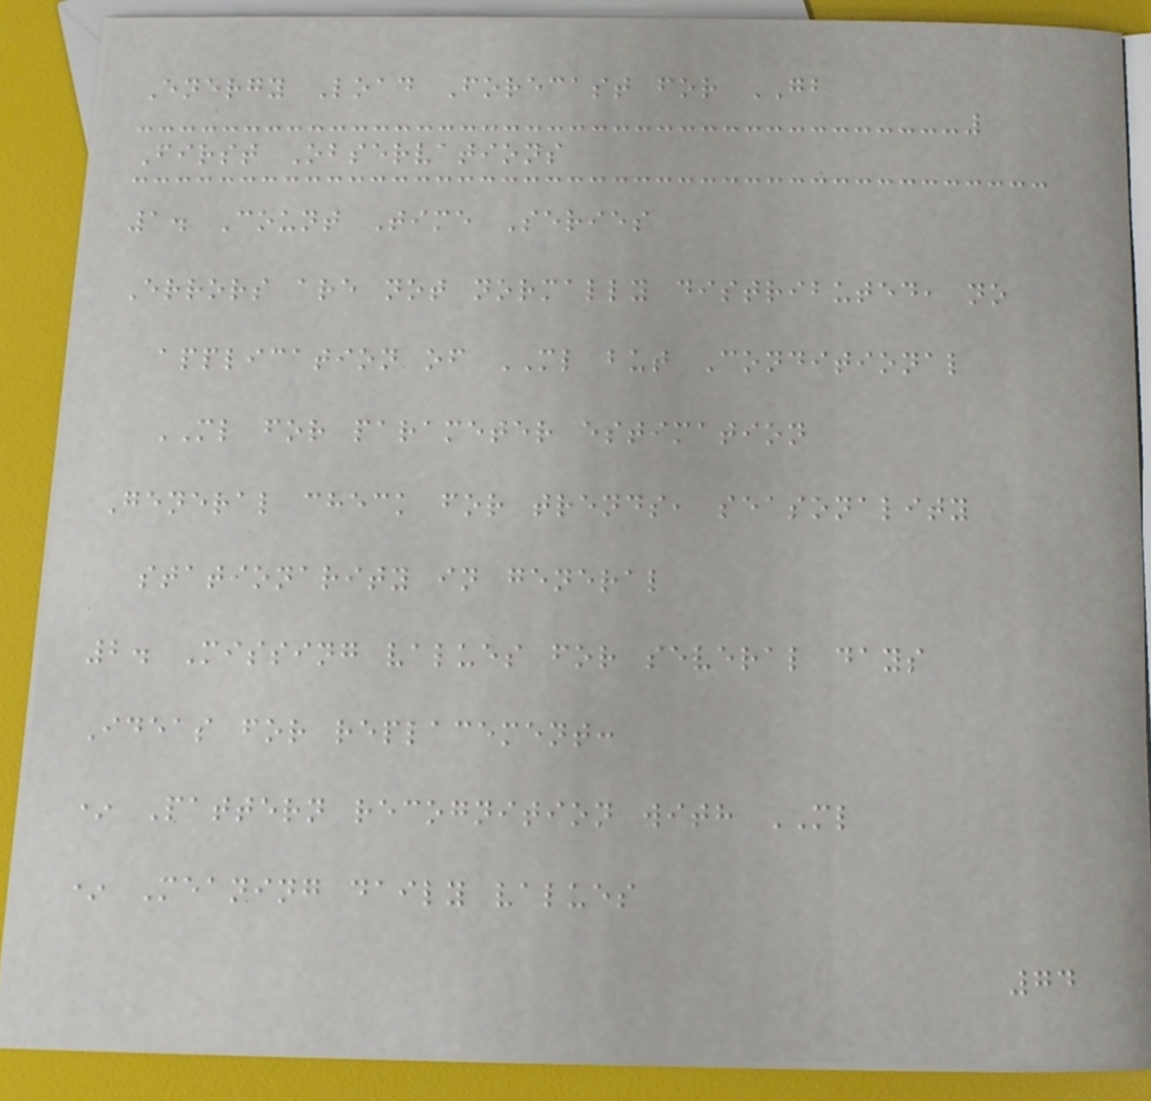Energy Load Forecast for GB
First Observations
1. Count Time Series
Errors are not normally distributed, no
application of ML but Conditional
ML for parameter estimation
General check for trends, seasonality
stationarity in general
2. Missing values for several days
Ideas for replacement:
* Pattern recognition with ML
* Meaning daily values
74
